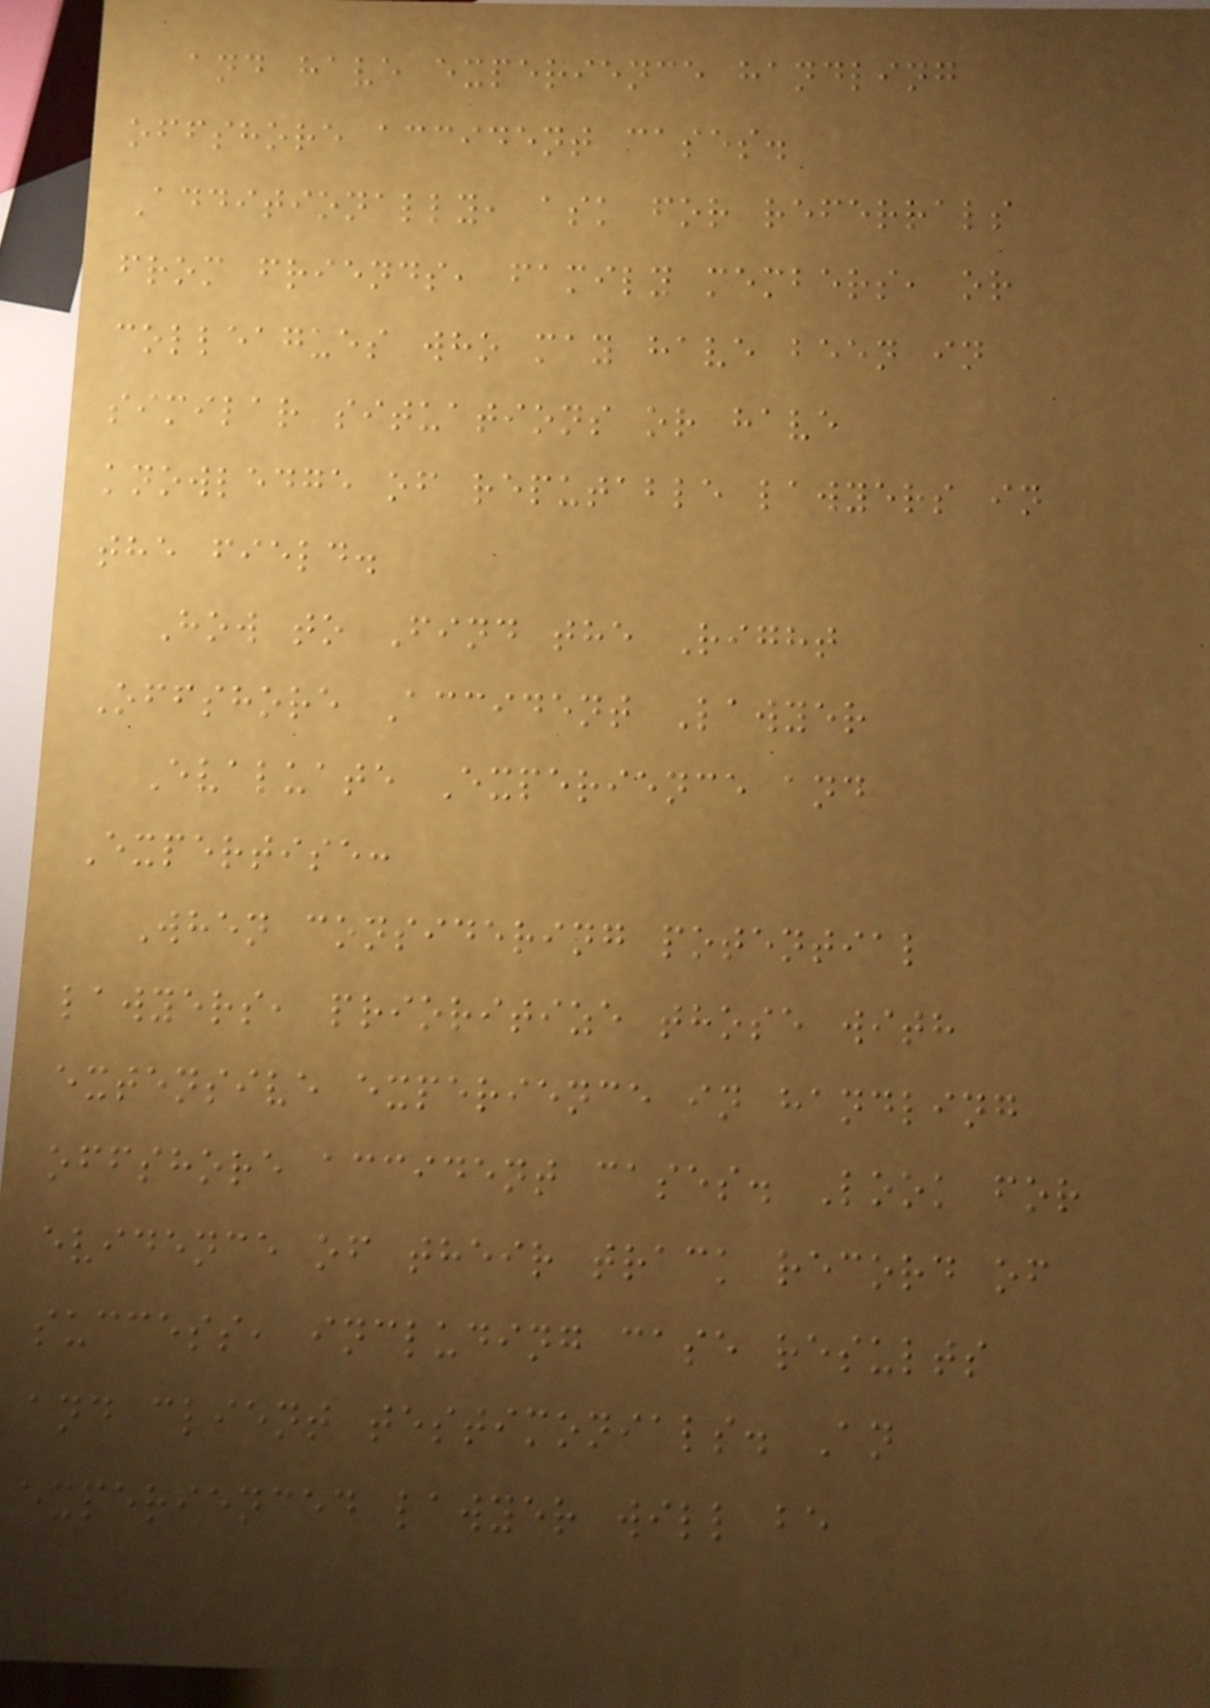and have experience handling
offshore accident cases.
Additionally, ask for referrals
from friends, family members, or
colleagues who may have been in
similar situations or have
knowledge of reputable lawyers in
the field.
How to Find the Right
Offshore Accident Lawyer
Evaluate Experience and
Expertise:
When considering potential
lawyers, prioritize those with
extensive experience in handling
offshore accident cases. Look for
evidence of their track record of
success, including case results
and client testimonials. An
experienced lawyer will be
